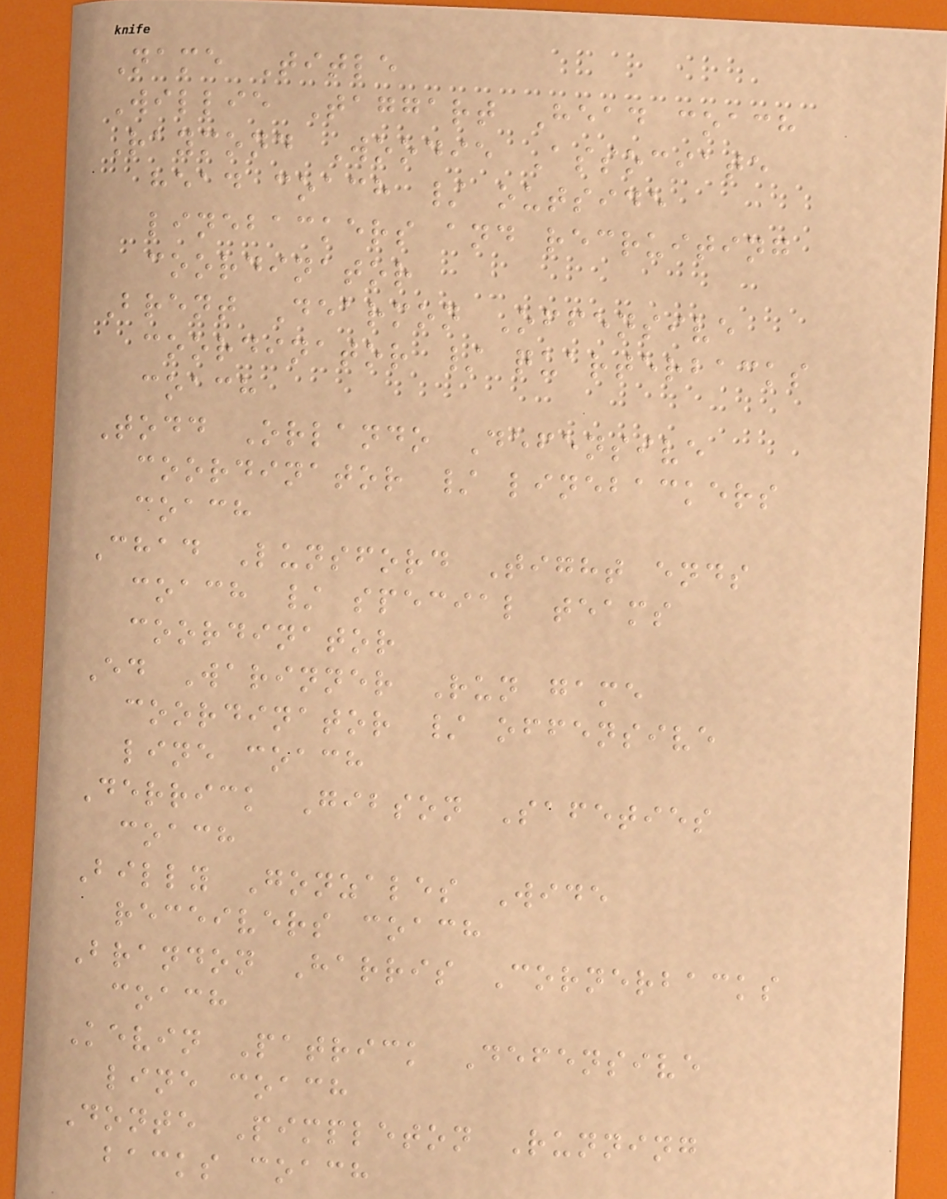Name Title
Willie Taggart Head coach
Raymond Woodie Associate
head coach / outside
linebackers and recruiting
coordinator
Brent Dearmon Offensive
coordinator / quarterbacks
coach
Todd Orlando Defensive
coordinator / linebackers
coach
Chad Lunsford Tight ends
coach / special teams
coordinator
Ed Warinner Run game
coordinator / offensive
line coach
Derrick Gibson Safeties
coach
Billy Gonzales Wide
receivers coach
Brandon Harris Cornerbacks
coach
Kevin Patrick Defensive
line coach
Donte Pimpleton Running
backs coach
